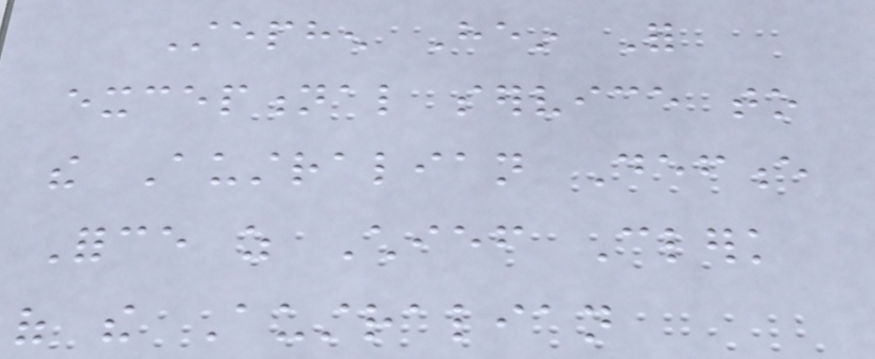Stephen Hein For
exceptional service to
the Australian Defence
Force as Chief Clerk
of the Australian
